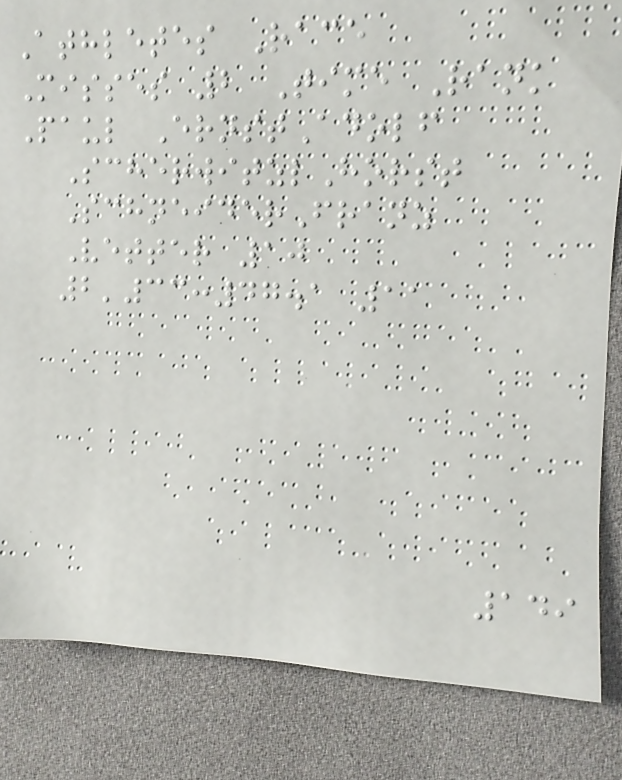Athletes Race
Misses 2 Time Rank
Paul ErnstAdolf
ScherwitzlHorst
SchneiderFranz
Vetter 10
2'33:47.1 11
149
